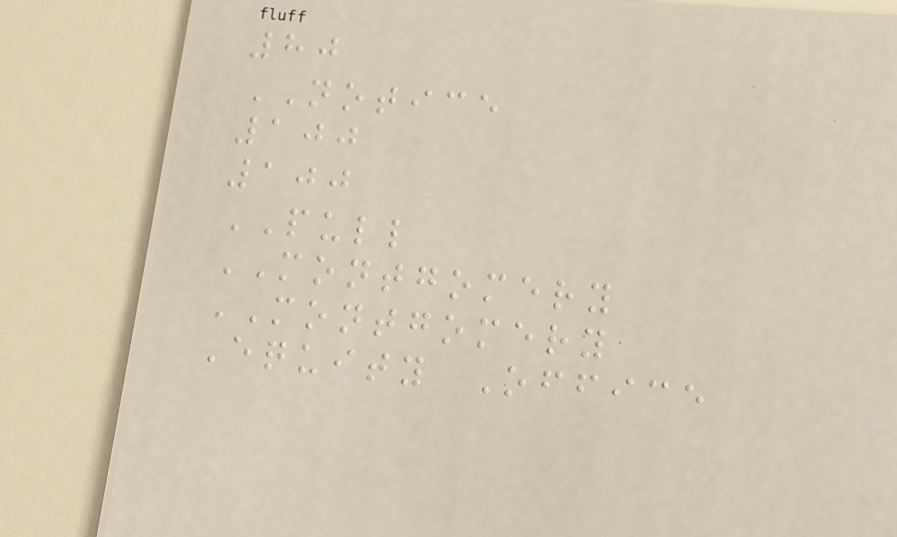80
NOTICE
100
100
PULL
MONTGOMERY
MONTGOMERY
Equity Office
